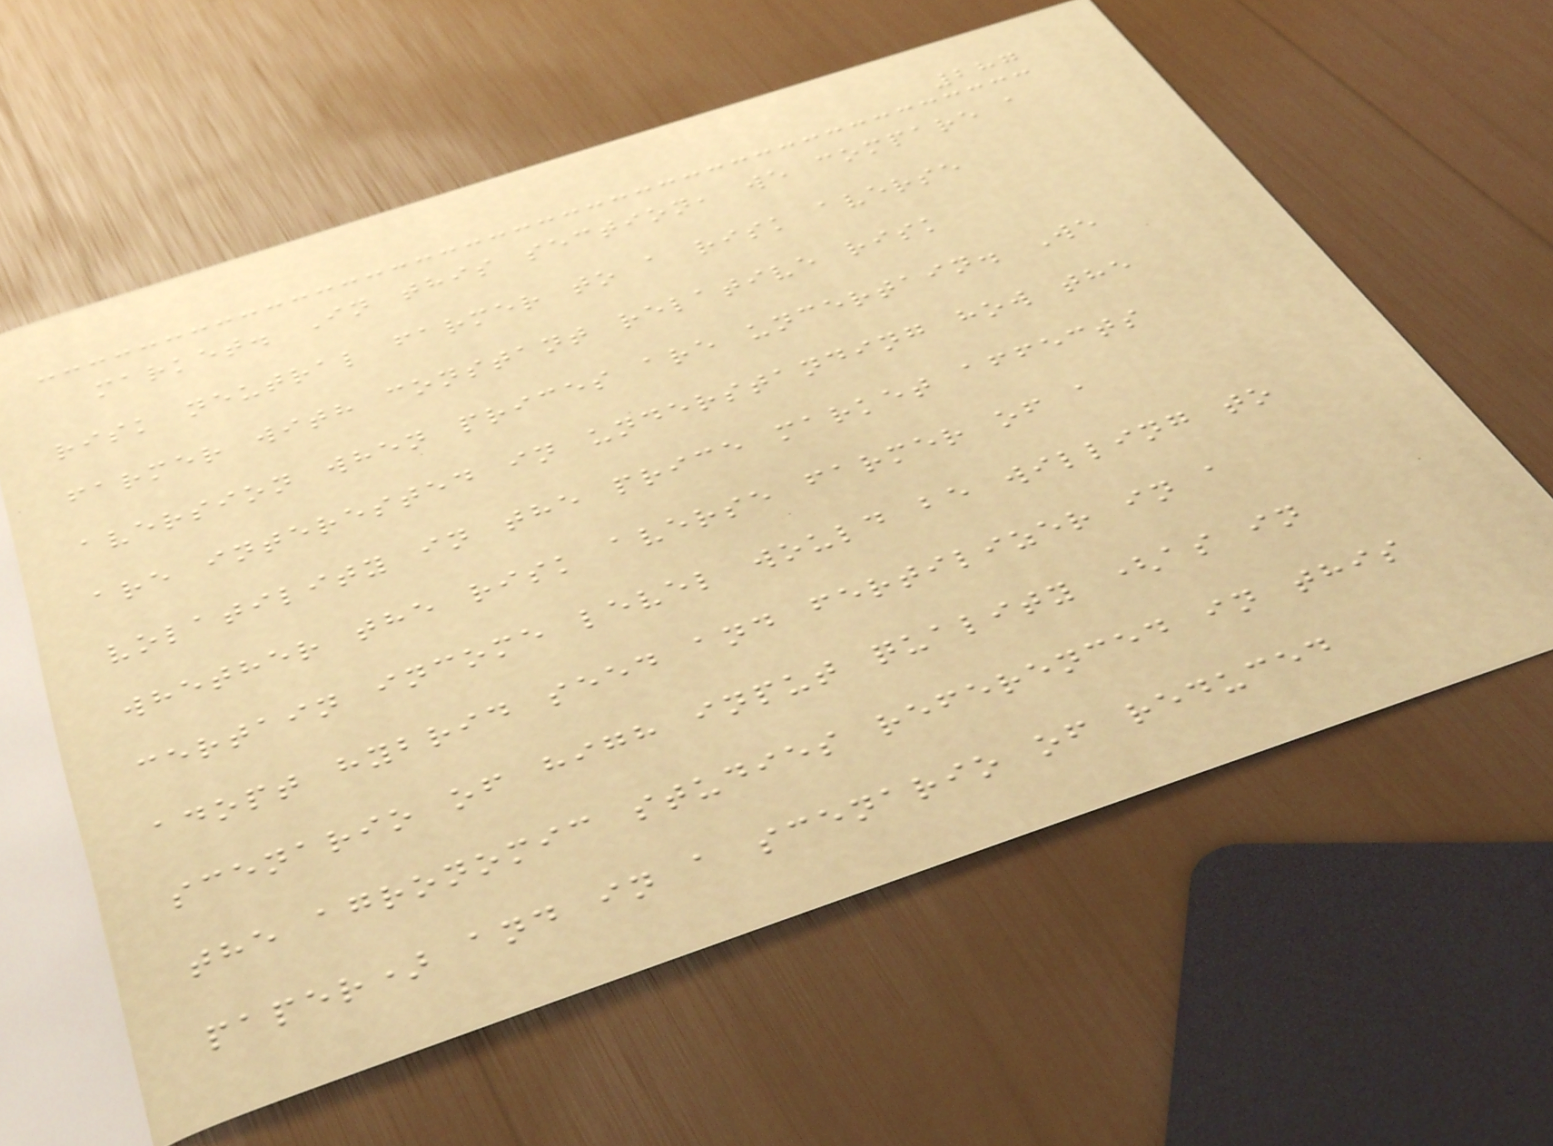287
market. In this section, we compare a
risk neutral farmer to a risk averse
farmer with constant relative risk
aversion when prices are uncertain. We
are interested in understanding how the
volatility in the price market affects
whether the risk averse farmer of a
certain income level would be willing to
adopt hybrid seed and fertilizer in a
scenario of high input quality (as in
the agronomic studies referenced in this
paper) and in a scenario of reduced
